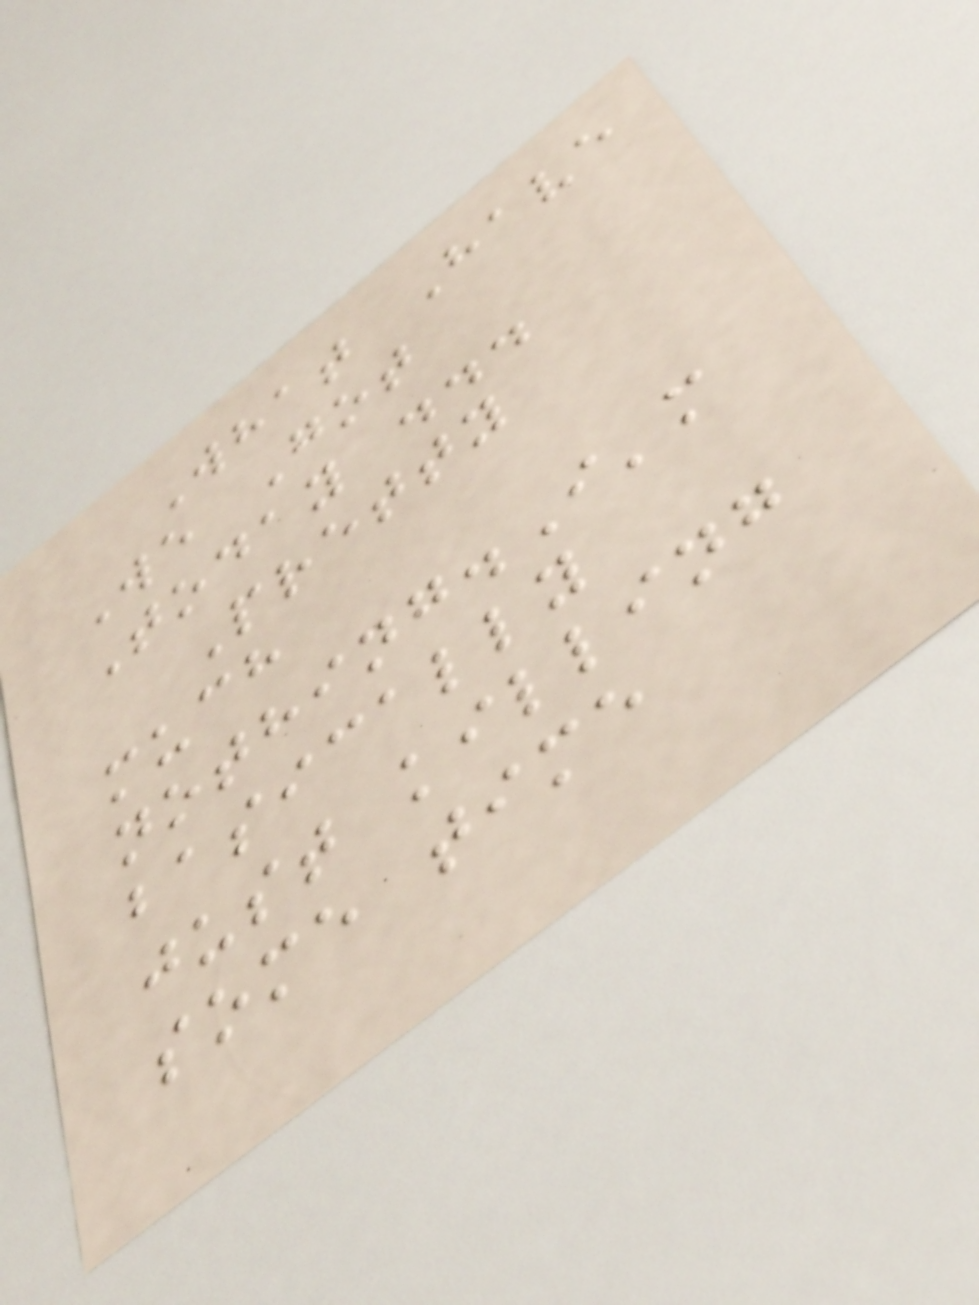What Have
We Got
Today ...
Pretty
much
nothing.I'm
basically
just killing
some time
